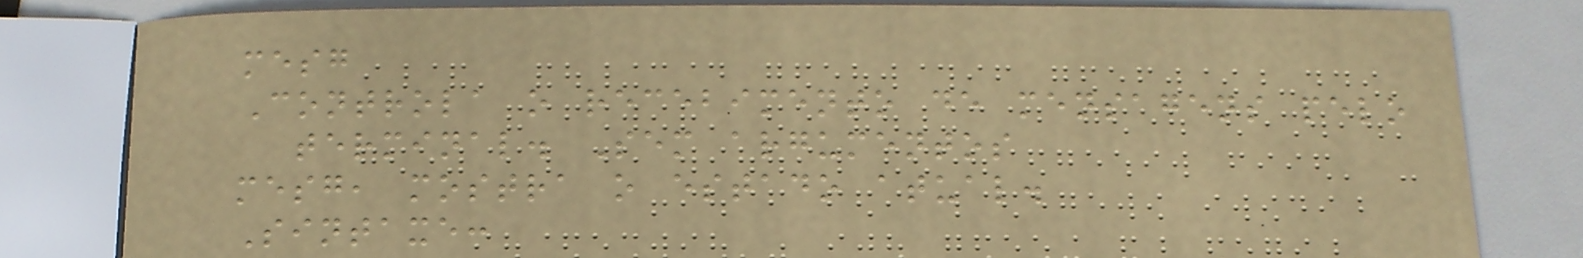mesg
Controla o recebimento de mensagens pelo
terminal. Sem argumentos
mesg, mostra o estado atual.
Sintaxe:
